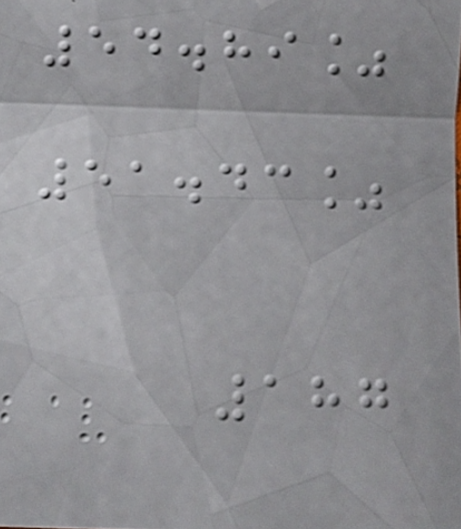54.89%
51.43%
187
